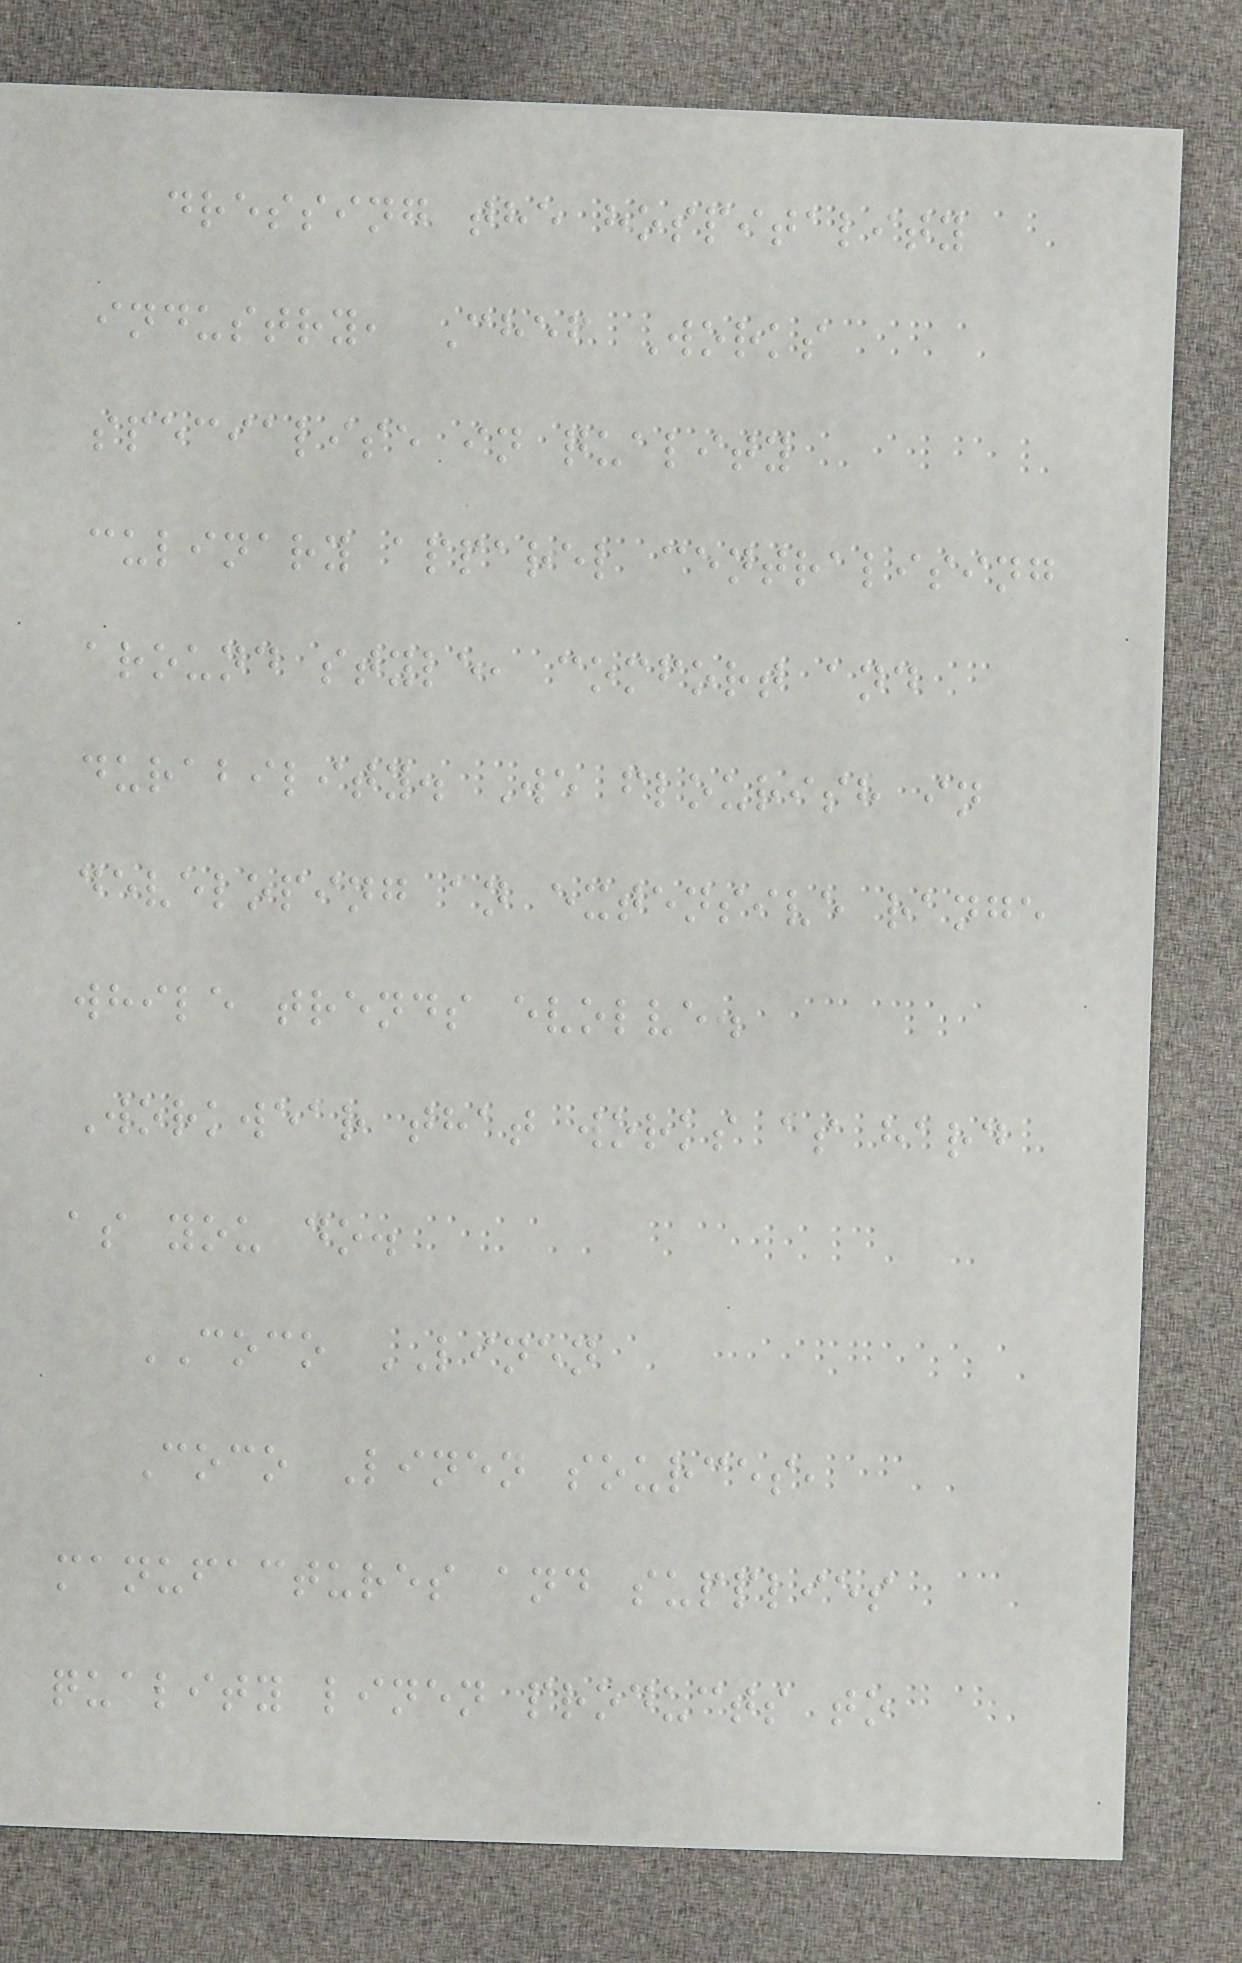dressing the hospitality
industry, Chef Works
specialise in quality
culinary apparel centralising
around style, comfort and
durability. We flourish in
developing an extensive range
while trends evolve.
Workwear that works as hard
as you do.
COCO LINEN
Coco Linen sources,
manufactures and supplies
quality linen products to
